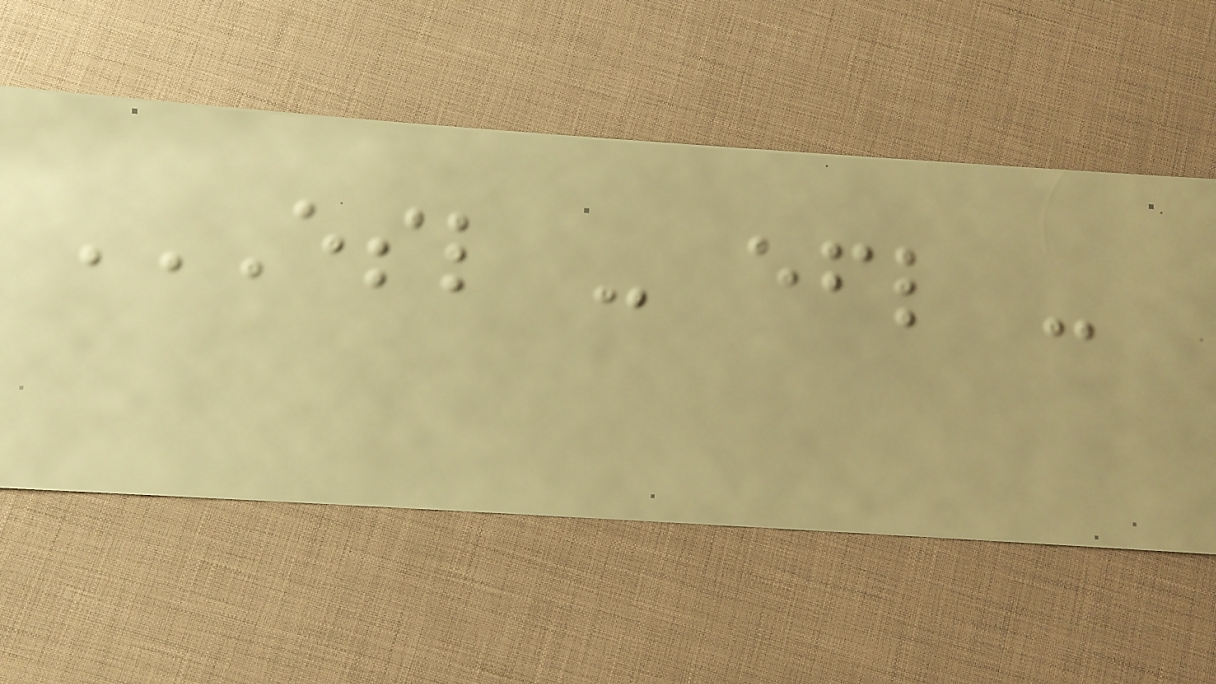ESL - EFL -
